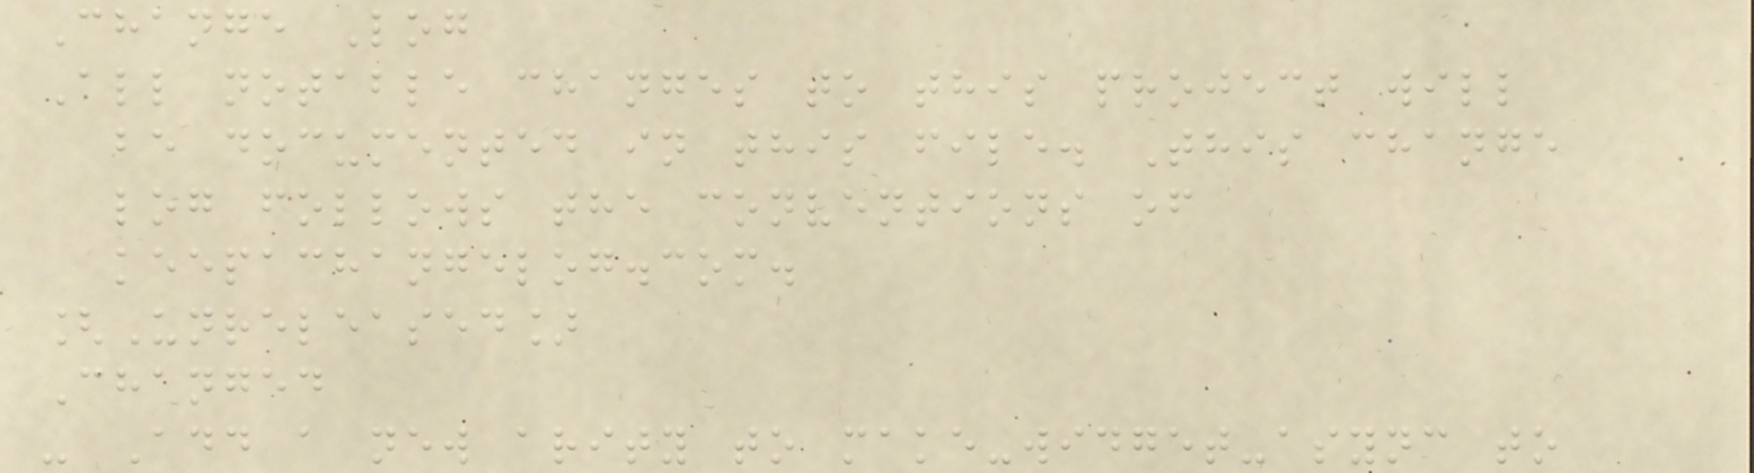Change Log
All notable changes to this project will
be documented in this file. This change
log follows the conventions of
keepachangelog.com.
[Unreleased]
Changed
- Add a new arity to make-widget-async to
